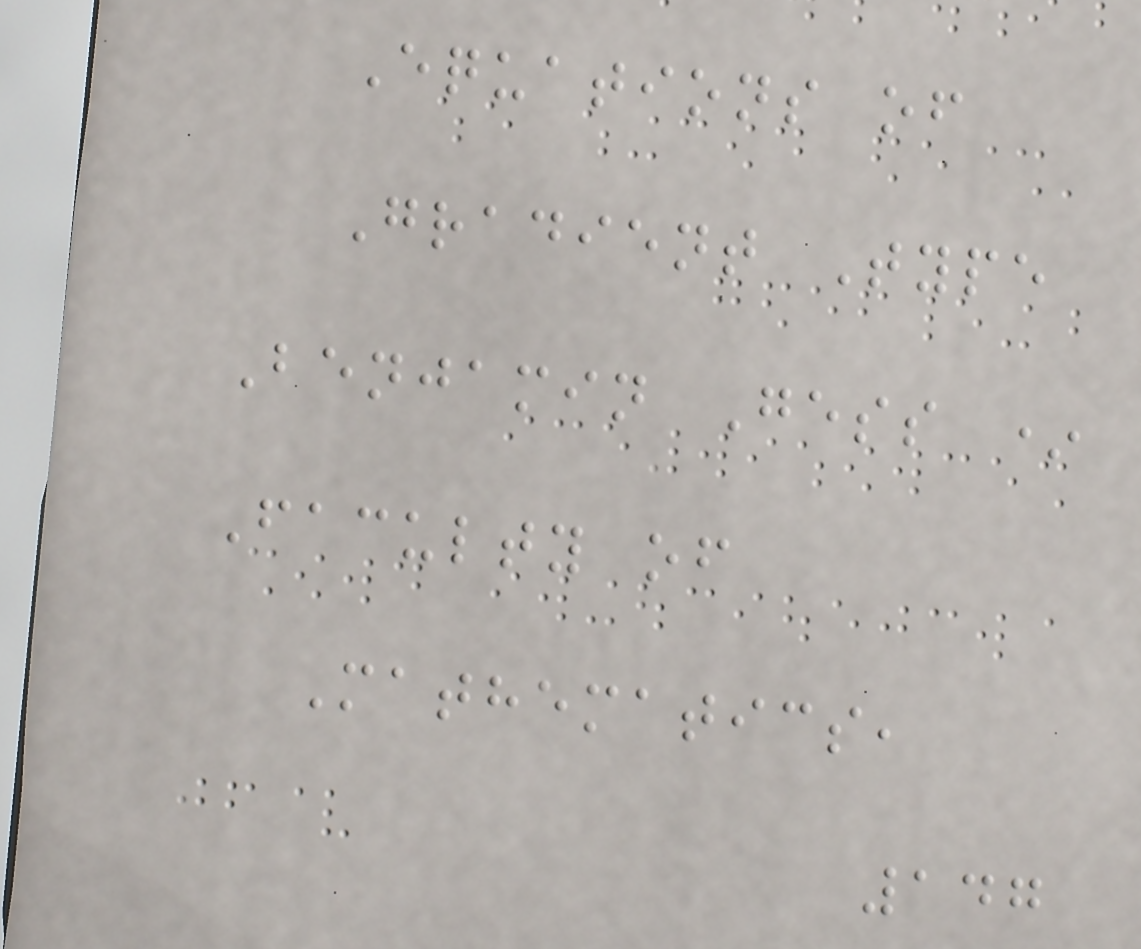Equations of
Gradient Type
Benjamin Gess *
Faculty of
Mathematics,
147
